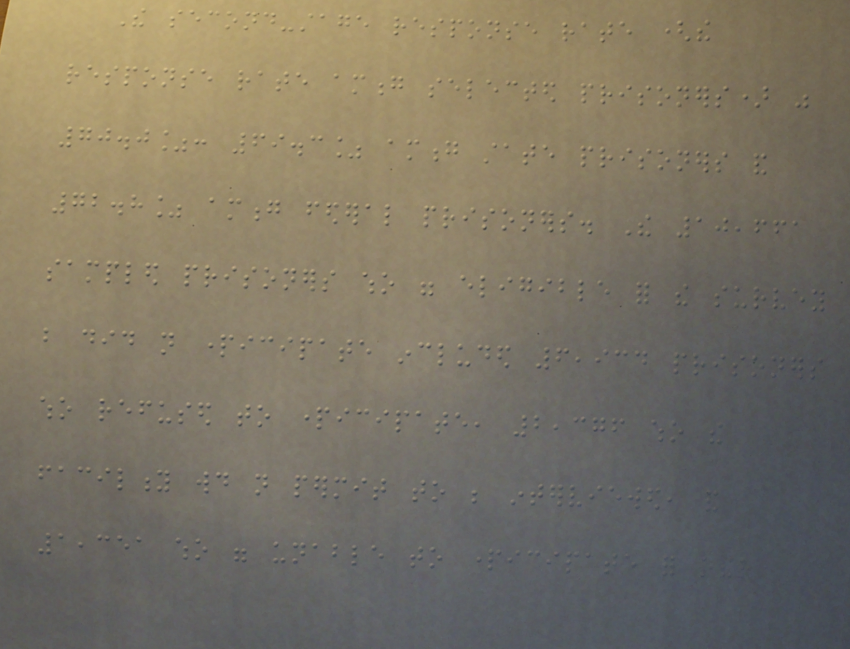The second-stage response rate (the
response rate among selected prisoners) was
70.0%: 69.3% among state prisoners and
72.8% among federal prisoners. The 10,661
sampled prisoners who were eligible for the survey
but did not participate included 6,934 prisoners
who refused to participate, 2,376 who the
facility would not permit to be interviewed, and
1,351 who were unable to participate for other
